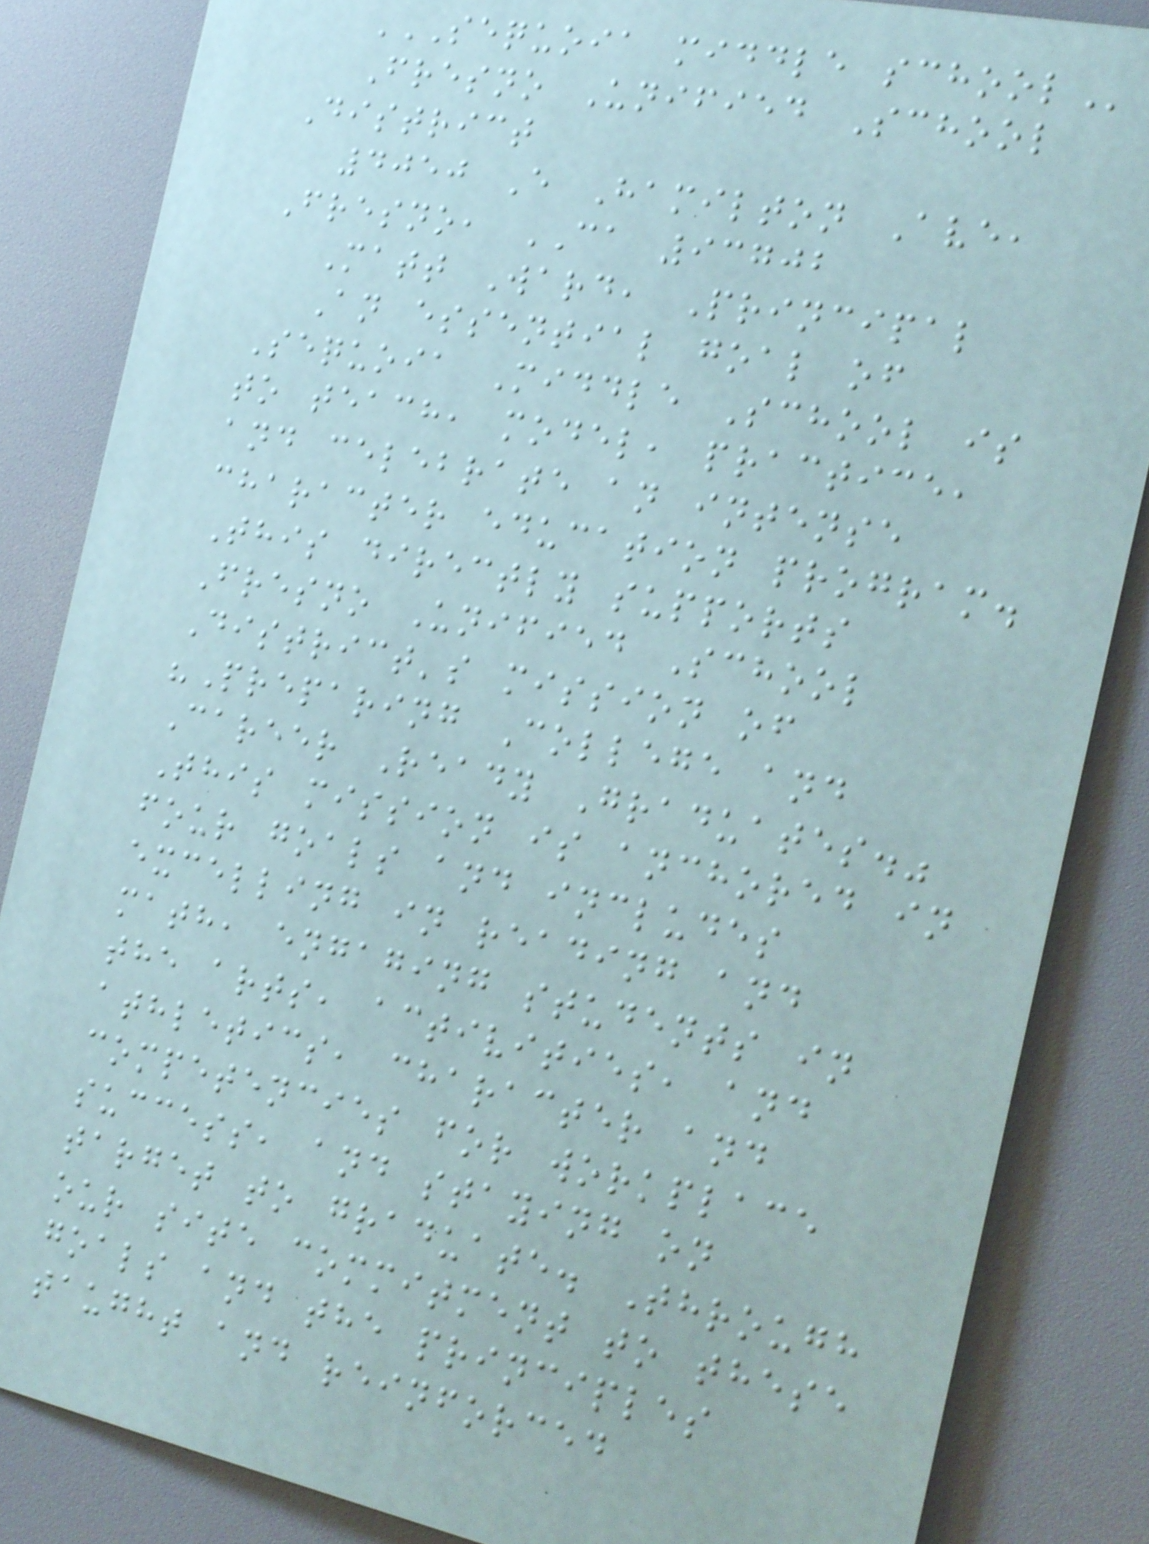SEQUOIA MIDDLE SCHOOL
Fresno Unified School
District
4050 E Hamilton Ave,
Fresno, CA 93702
Matt Ward, Principal
An essential goal of
Sequoia Middle School is
to teach, model, practice,
and celebrate an intense
character education program.
This directly supports
Fresno Unified School
District's mission of
"Preparing College and
Career Ready Graduates."
This mission is anchored in
four goals and includes
excelling in reading and
math, engaging students in
the arts, activities, and
athletics, character and
competencies for workplace
success, and staying on
target to graduate. Through
our site commitment to these
goals and the principles
taught and reinforced
